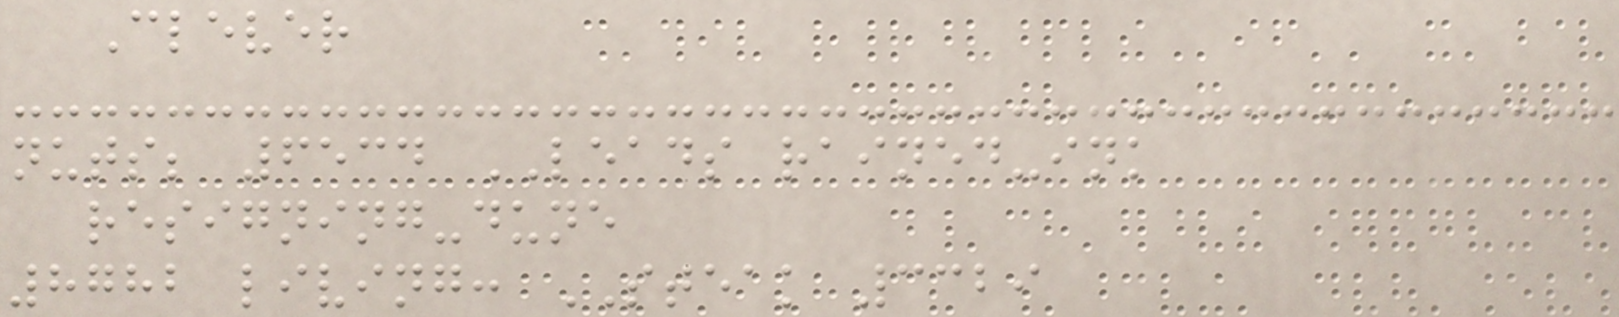Clever
nuts; 6534 LEADS rained-ink
resigning-dune
8782 living: STEAK 3329
